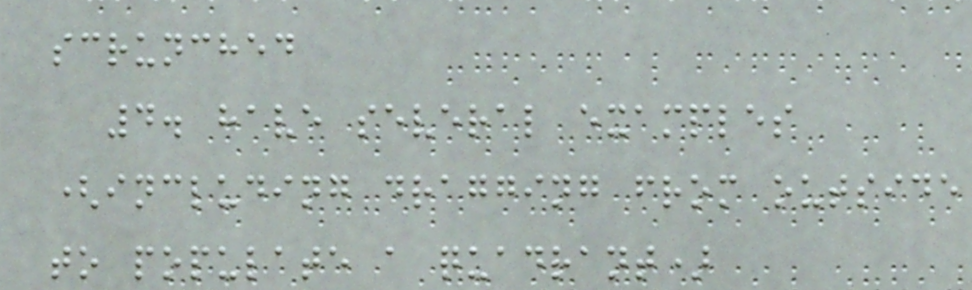scrunched
4. have several examples
(including dragging from outside
to populate a quadrant)
